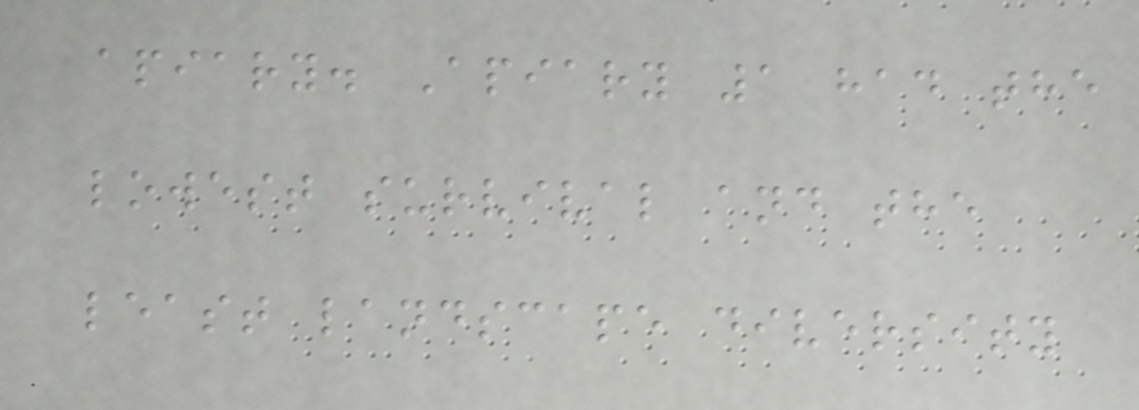apiary. Apiary 1 had the
lowest survival and the
least landscape diversity
